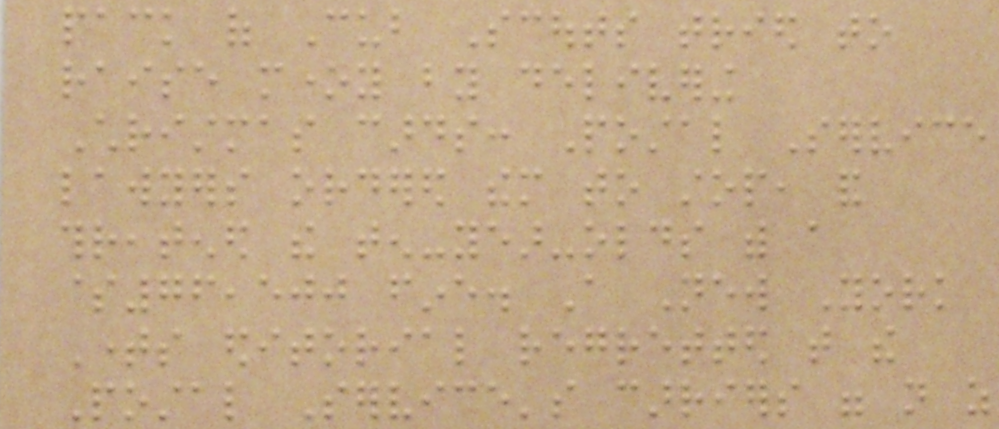pack of Cub Scouts tried to
raise money by delivering
Christmas cards: Postal Service
lawyers ordered them to stop, and
threatened the ten-year-olds with a
$76,500 fine. A New York
Times editorial regretted that the
Postal Service's carriers were not as
